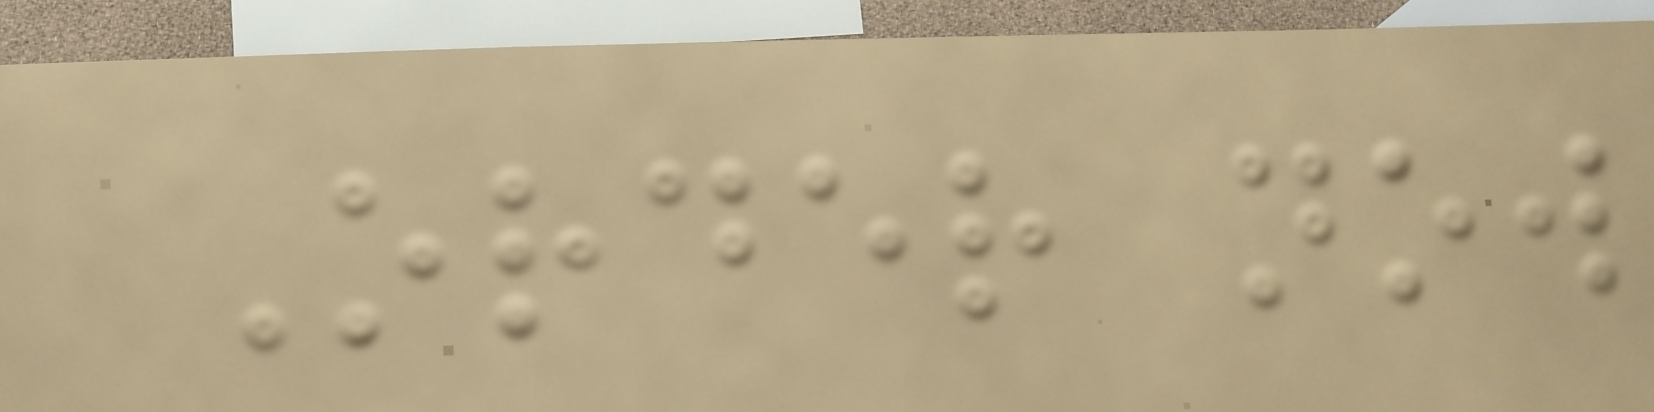Order now
